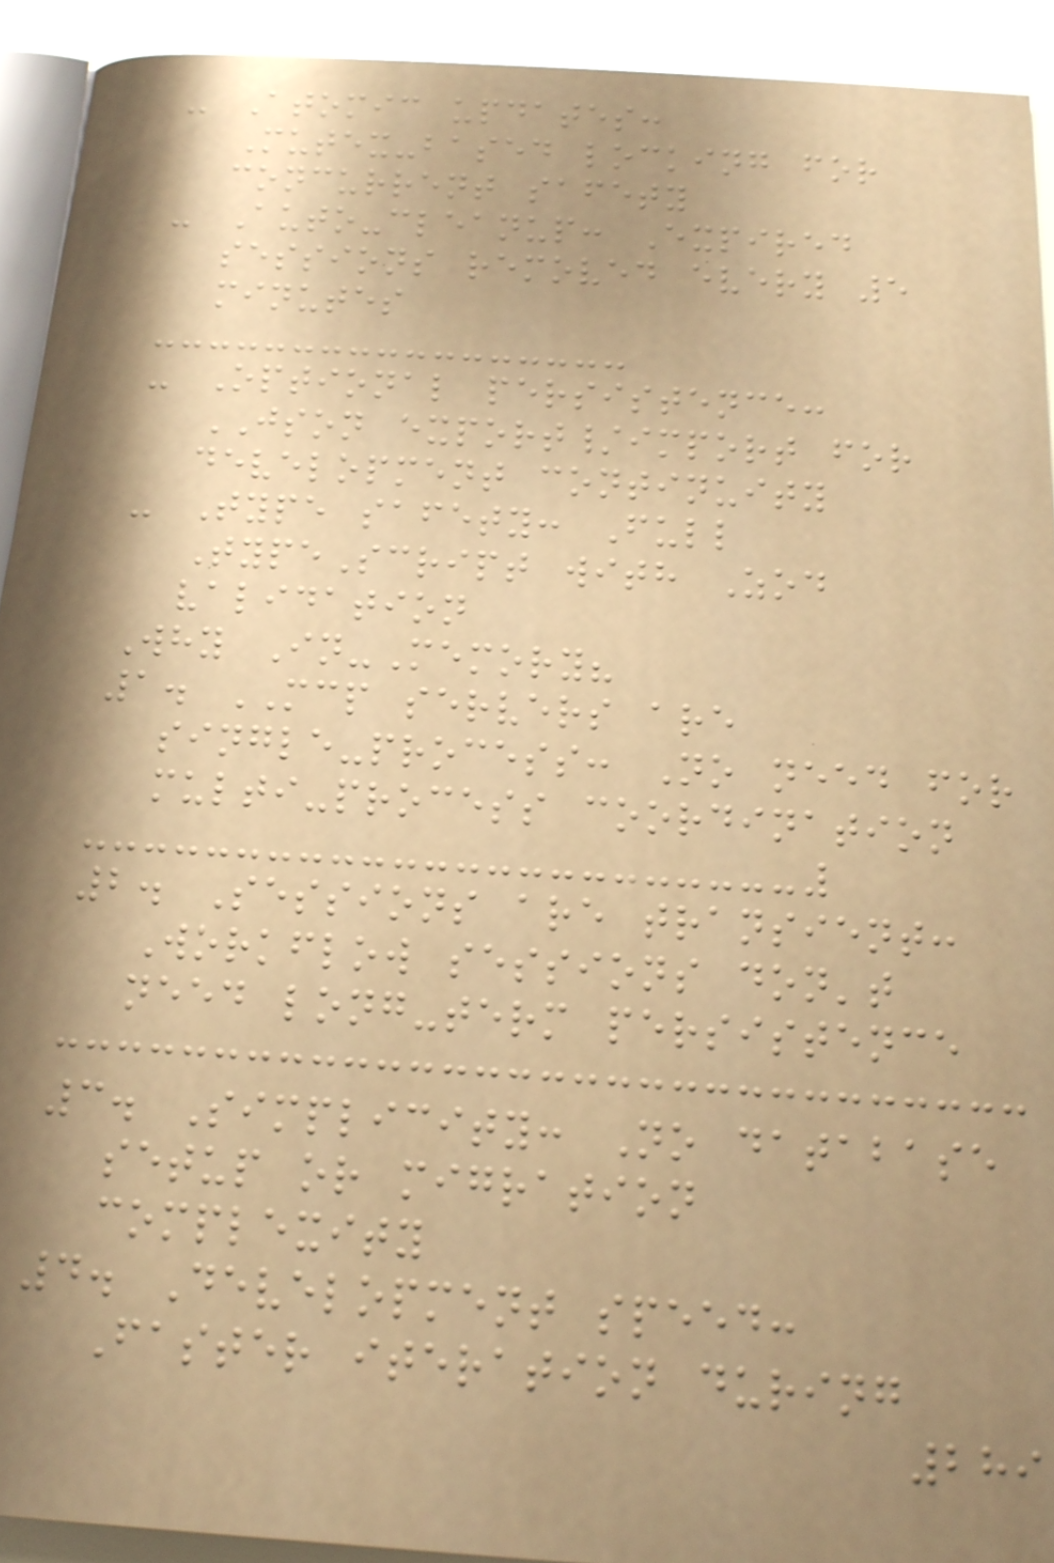- Atomic updates:
Mutex-based locking for
concurrent safety
- Auto-cleanup: Expired
sessions removed every 5
minutes
- Optional persistence:
JSON export/import for
development continuity
- Type safety: Full
TypeScript with Zod
validation
Why In-Memory?
1. MCP servers are
single-process: No need for
multi-process coordination
2. Sessions are transient:
Workflow sessions don't
need long-term persistence
3. Simplicity: No database
setup or migration
complexity
4. Development speed:
Faster iteration during
289
